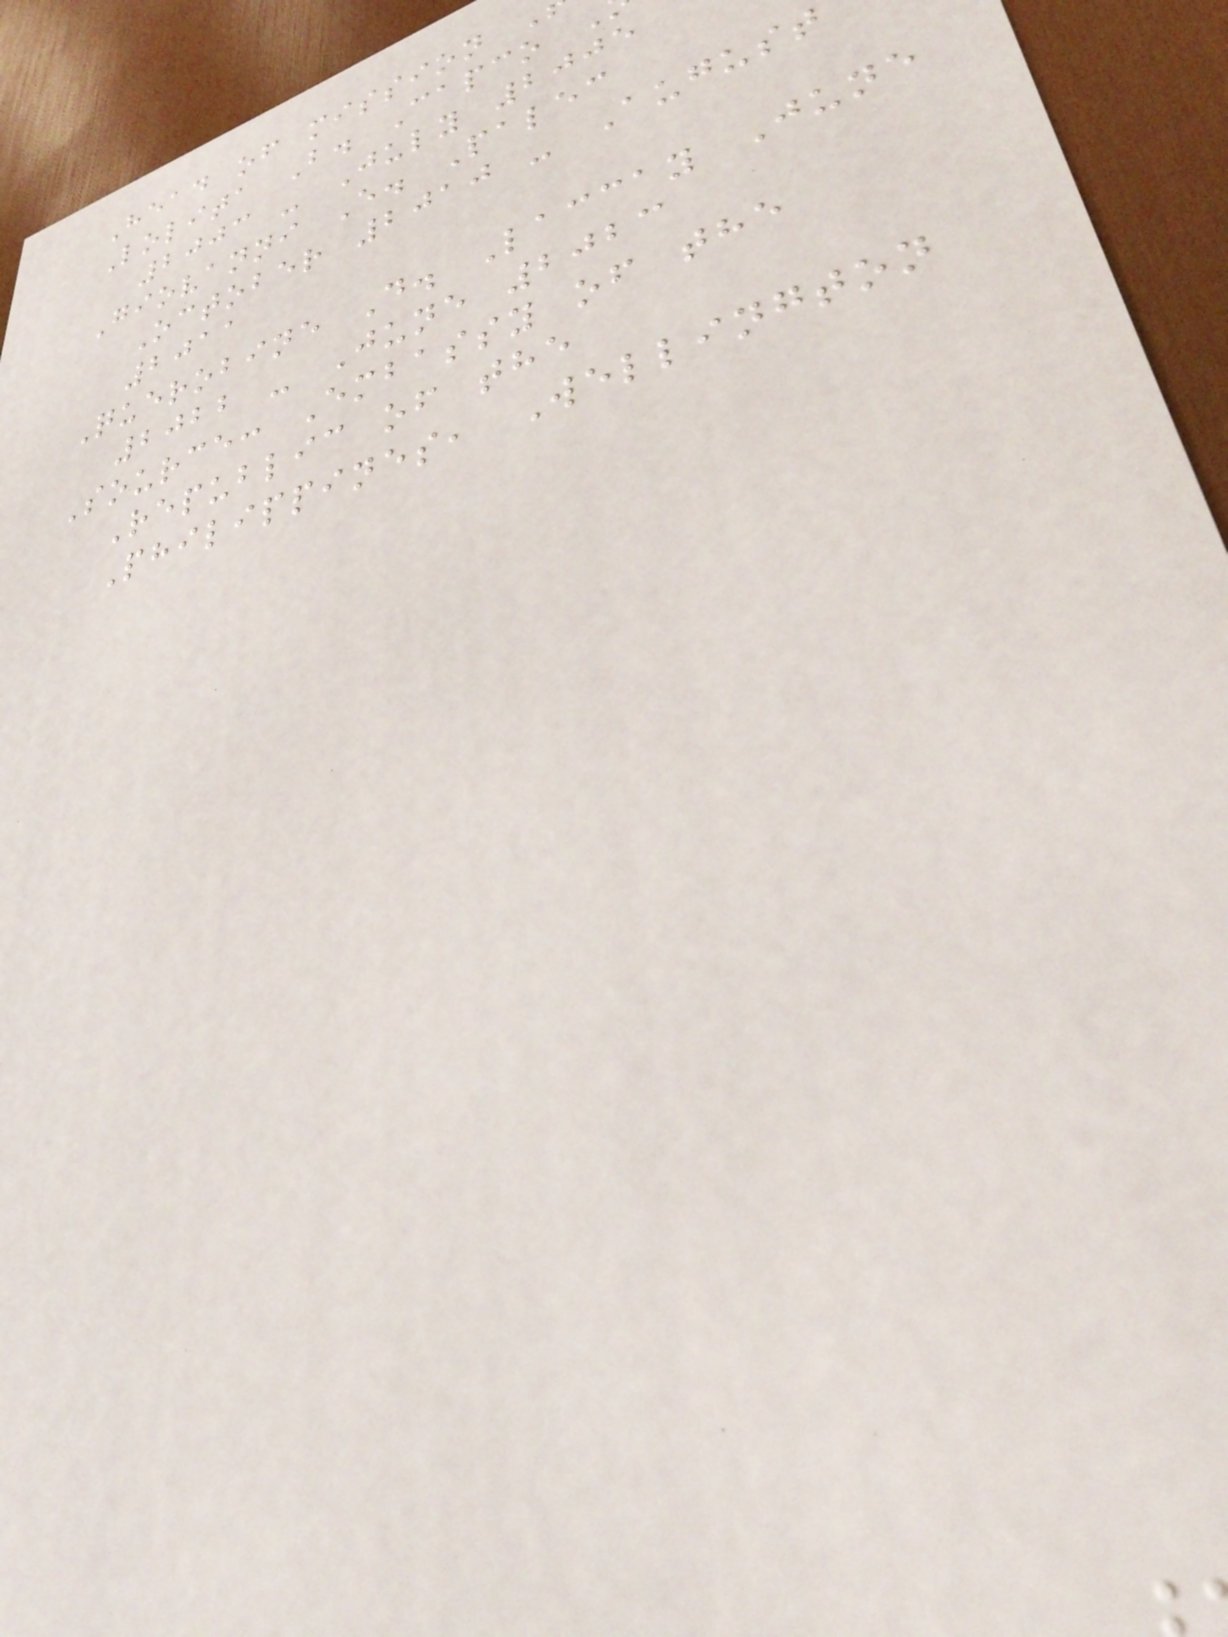Head of mission
Lolita B. Capco
2003 - July 2005
Giovanni E. Palec
October 2010 - August
2011
Querobine D. Laccay June
2022 - June 2023
Source: Embassy of the
Republic of the
Philippines, Wellington
